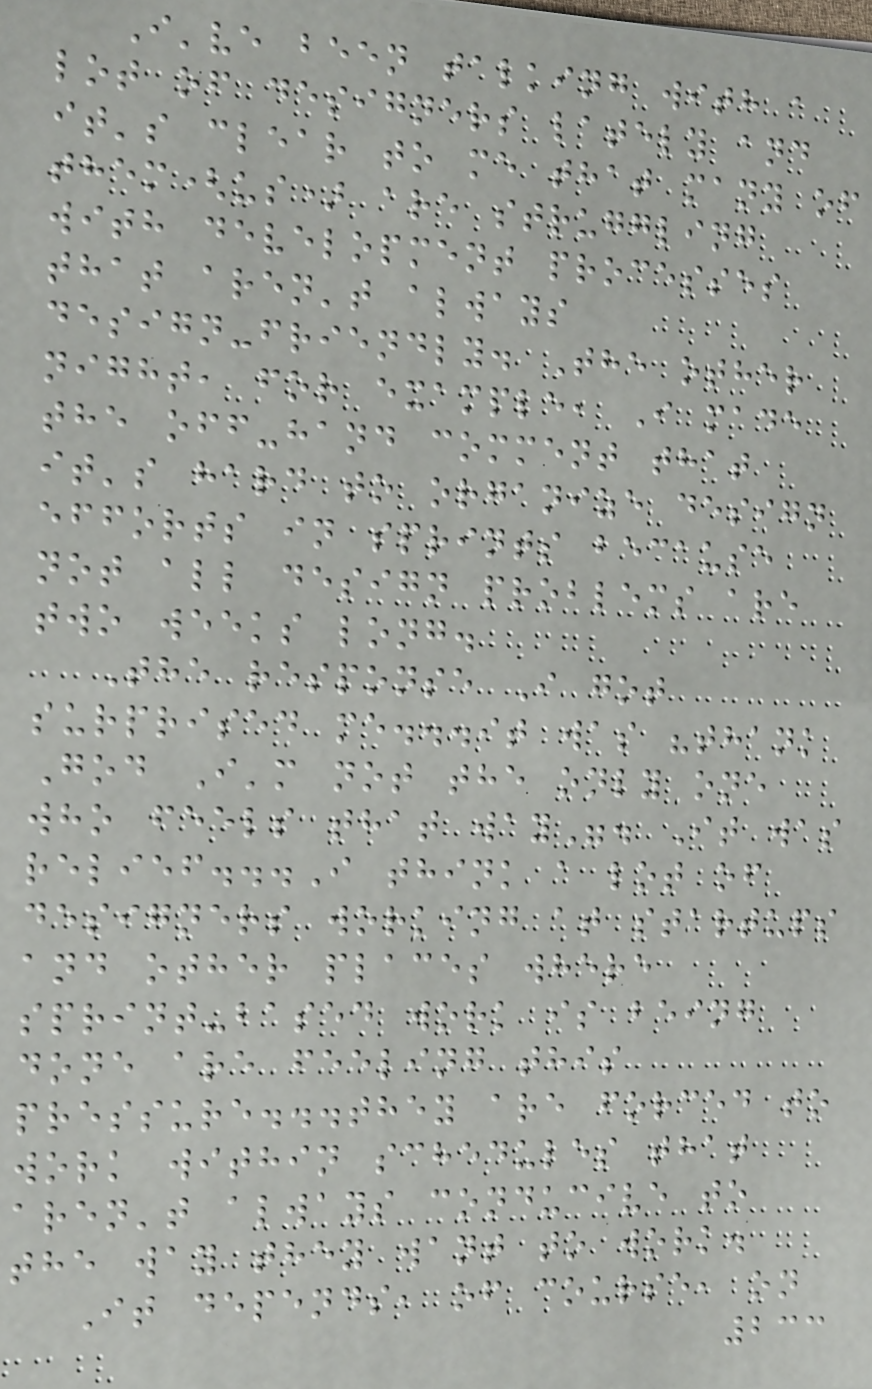I've been talking with a
lot of designers lately and
it's clear to me that many of
them(us) are struggling
with development processes
that aren't always
design-friendly. The other
night, for example, I made
the off-hand comment that
it's hard to organize design
efforts in sprints because
not all design problems are
two weeks long.
The response I got
surprised me...it was "thank
God I'm not the only one
who feels that way". It was
relief...I think a lot of
designers working at startups
and other places where
sprint-based work is being
done are feeling this
pressure...they are forced to
work within schedules that
aren't always conducive to
the way they want to work.
It depends, of course, on
233
